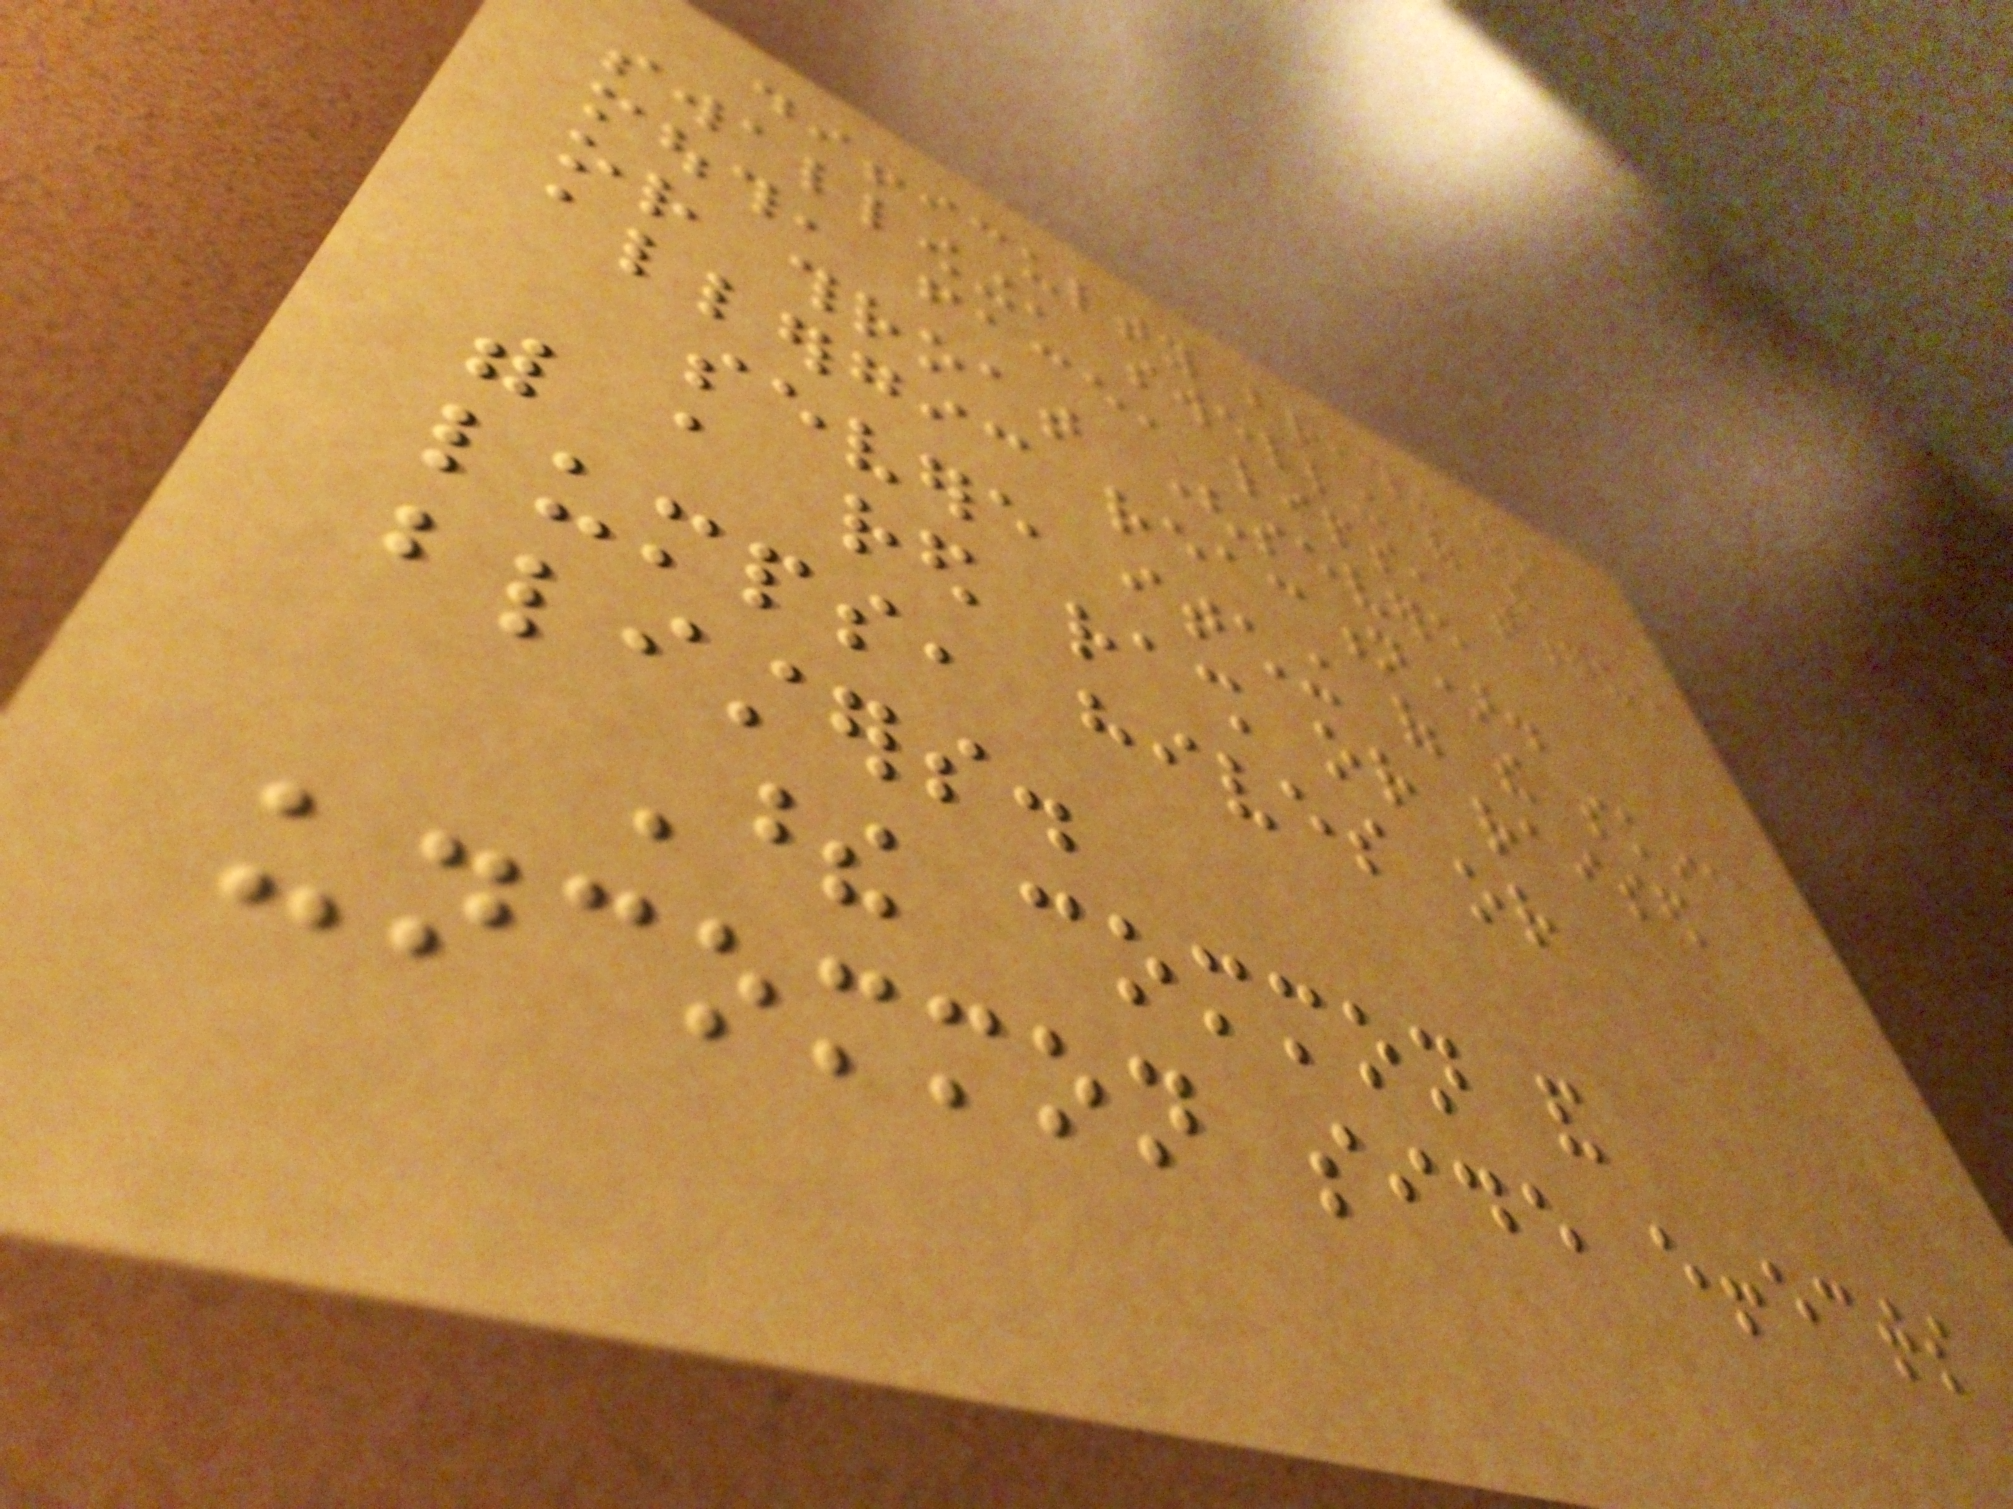difficulty breathing or
swallowing, swelling of the
mouth, face, lips, tongue
or throat (severe
allergic reaction).
severe itching of the skin,
with a red rash or raised
lumps, hives or
blisters.
These common and
uncommon side effects
